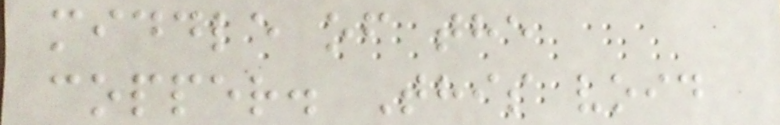middle of the
copper. This void
